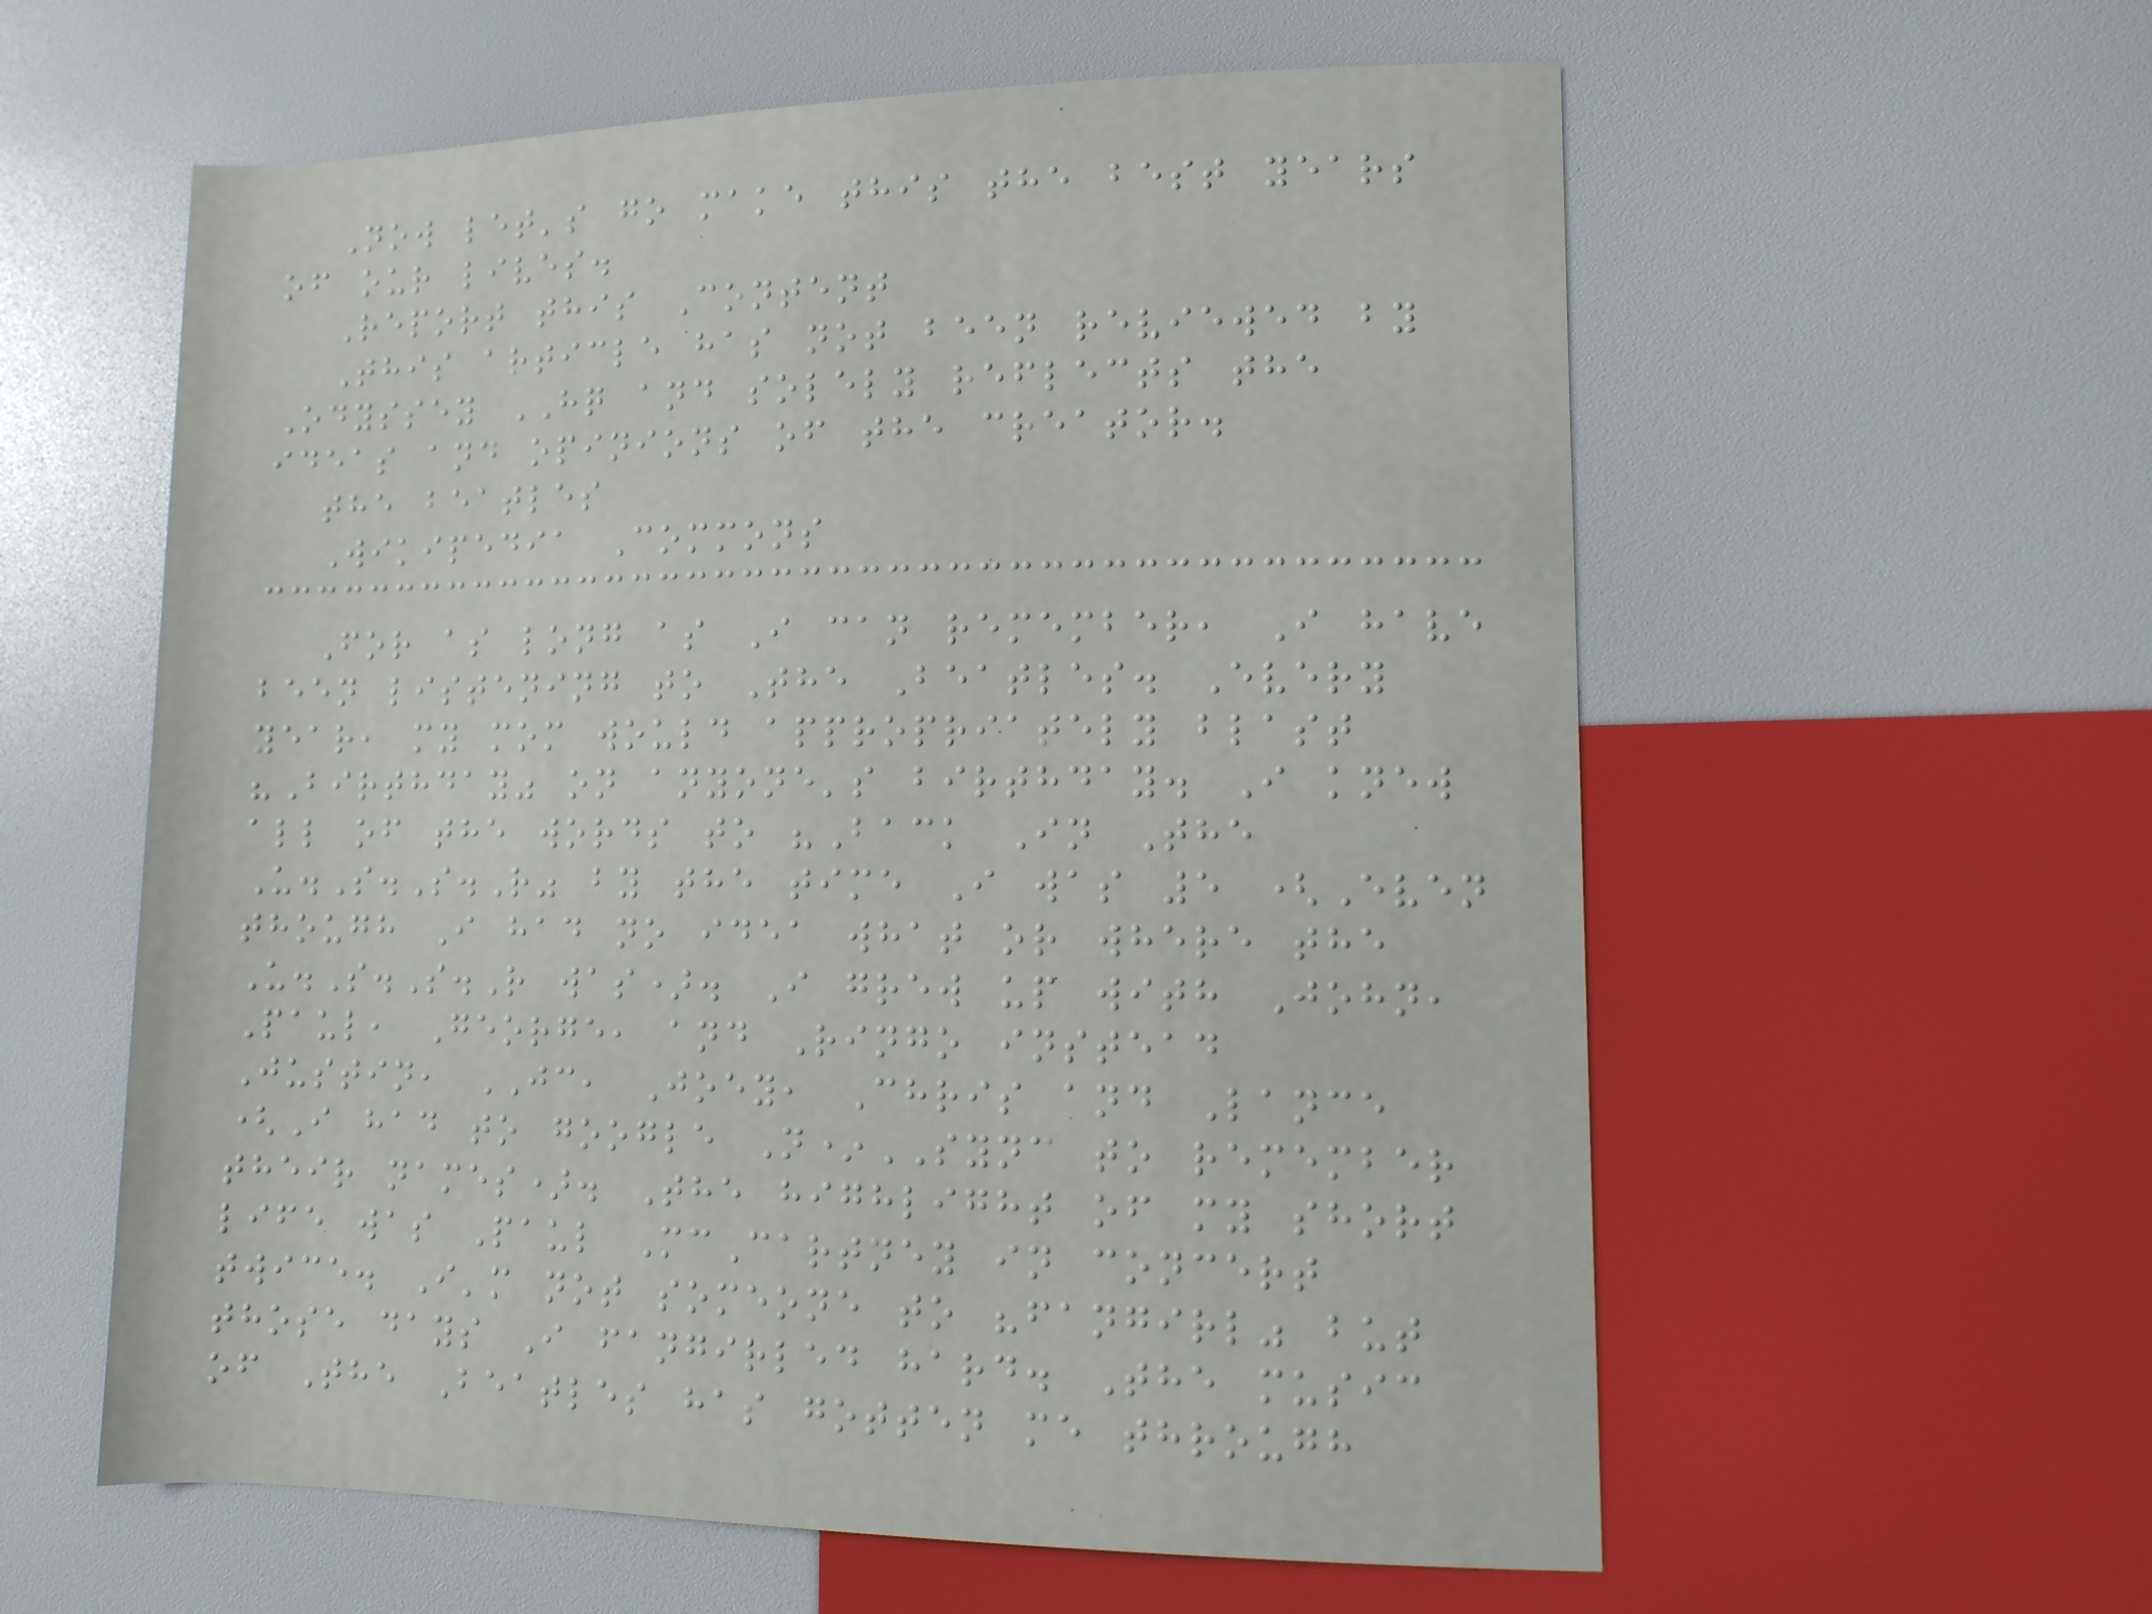Now let's go make this the best years
of our lives.
Report this Content
This article has not been reviewed by
Odyssey HQ and solely reflects the
ideas and opinions of the creator.
the beatles
Wikipedia Commons
For as long as I can remember, I have
been listening to The Beatles. Every
year, my mom would appropriately blast
"Birthday" on anyone's birthday. I knew
all of the words to "Back In The
U.S.S.R" by the time I was 5 (Even
though I had no idea what or where the
U.S.S.R was). I grew up with John,
Paul, George, and Ringo instead
Justin, JC, Joey, Chris and Lance
(I had to google N*SYNC to remember
their names). The highlight of my short
life was Paul McCartney in concert
twice. I'm not someone to "fangirl" but
those days I fangirled hard. The music
of The Beatles has gotten me through
